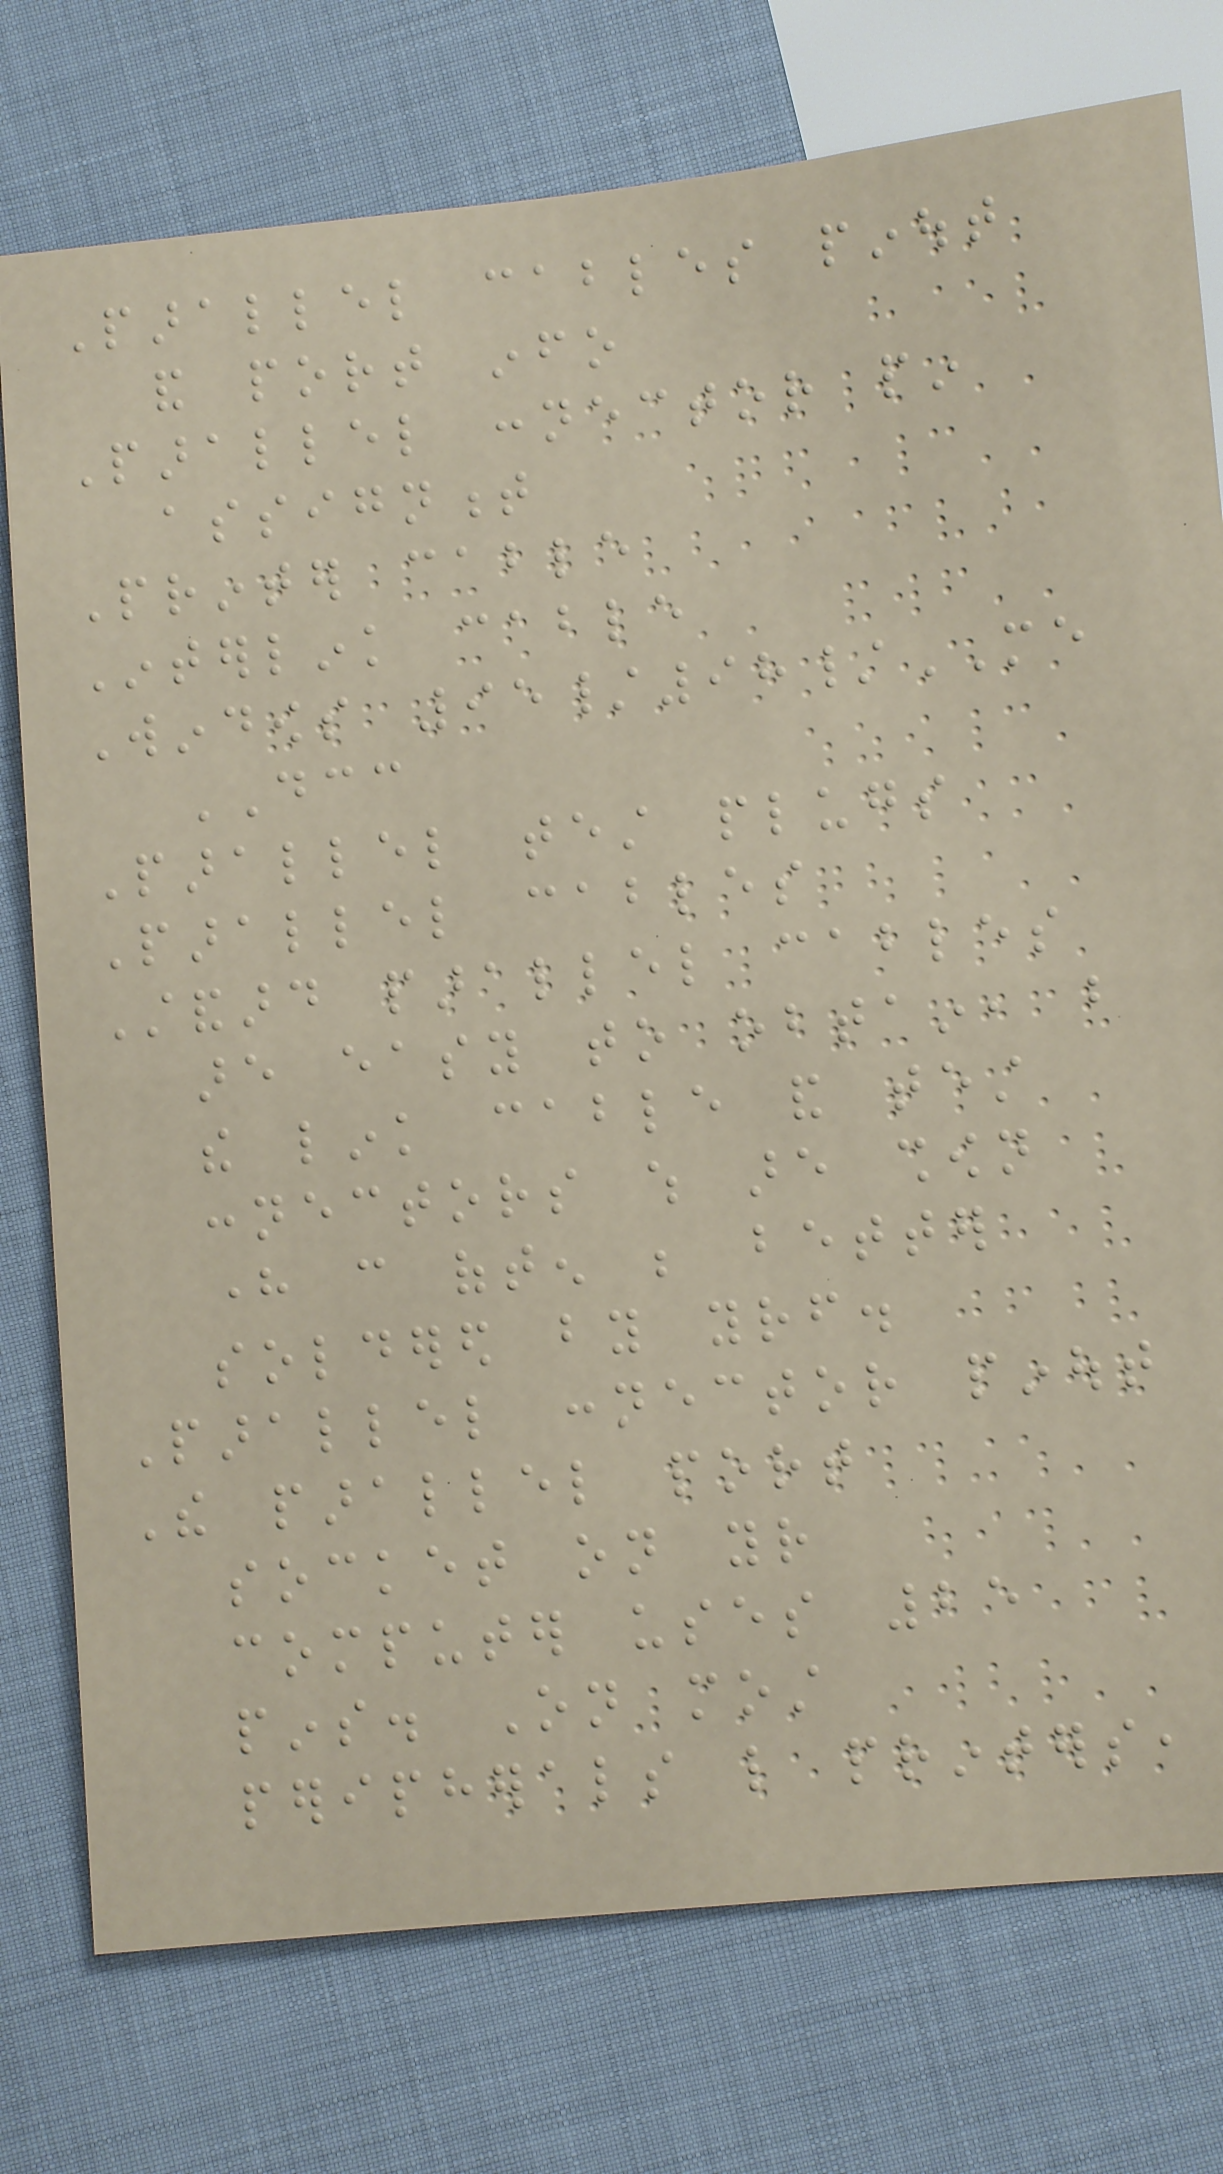Parallel cables pinout
and port info
Parallel connector pin
assignment
Printer cable
Interlink cable
Windows 95/98/ME
DCC
Parallel test plugs
Parallel cables
Standard parallel cables
are easy to obtain, but
the link cable and test
connectors which are shown
here can often be better
soldered by yourself.
Parallel connector pinout
The parallel port
socket on your
computer uses 25
pins. On most
peripherals like printers,
